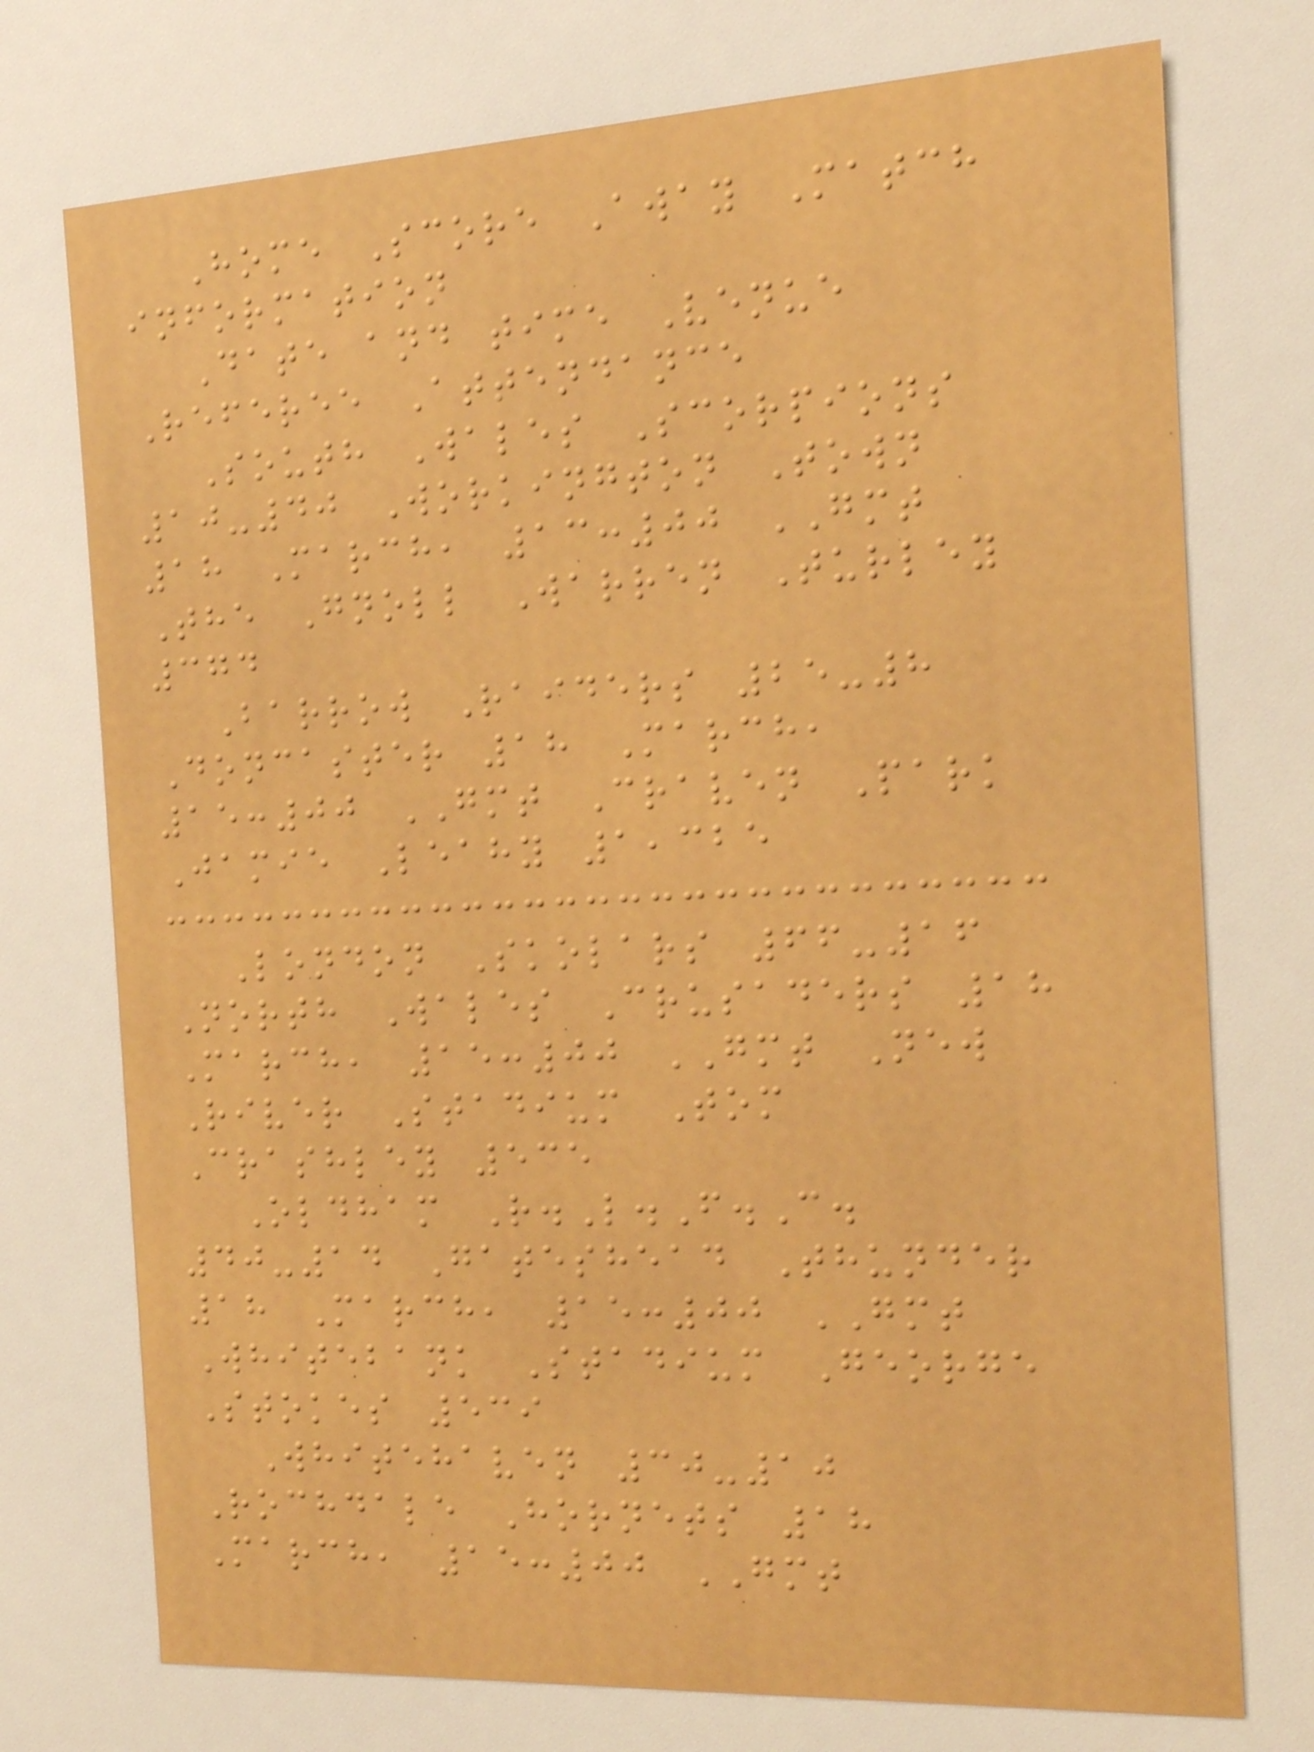Home Score Away Match
information
Date and time Venue
Referee Attendance
South Wales Scorpions
10-40 Workington Town
18 March, 13:00 GMT
The Gnoll Warren Turley
374
Barrow Raiders 25-8
Doncaster 18 March,
15:00 GMT Craven Park
Jamie Leahy 1,325
London Skolars 66-16
North Wales Crusaders 18
March, 15:00 GMT New
River Stadium Tom
Crashley 535
Oldham R.L.F.C.
40-14 Gateshead Thunder
18 March, 15:00 GMT
Whitebank Stadium George
Stokes 539
Whitehaven 30-10
Rochdale Hornets 18
March, 15:00 GMT
